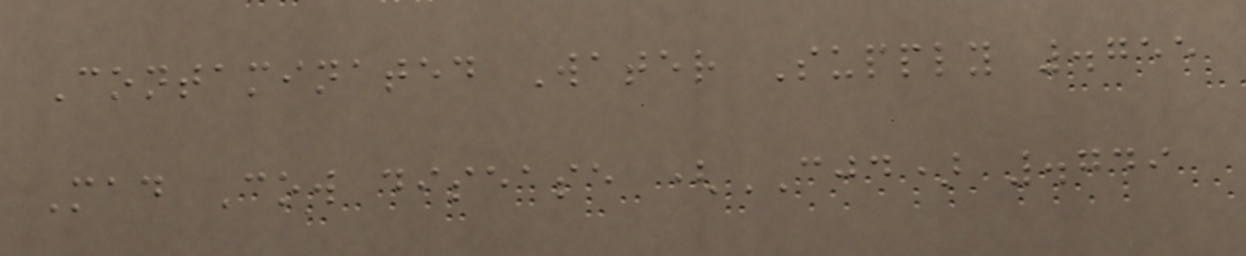Contaminated Water Supply .755
Mad Cow disease (CJD) .749
